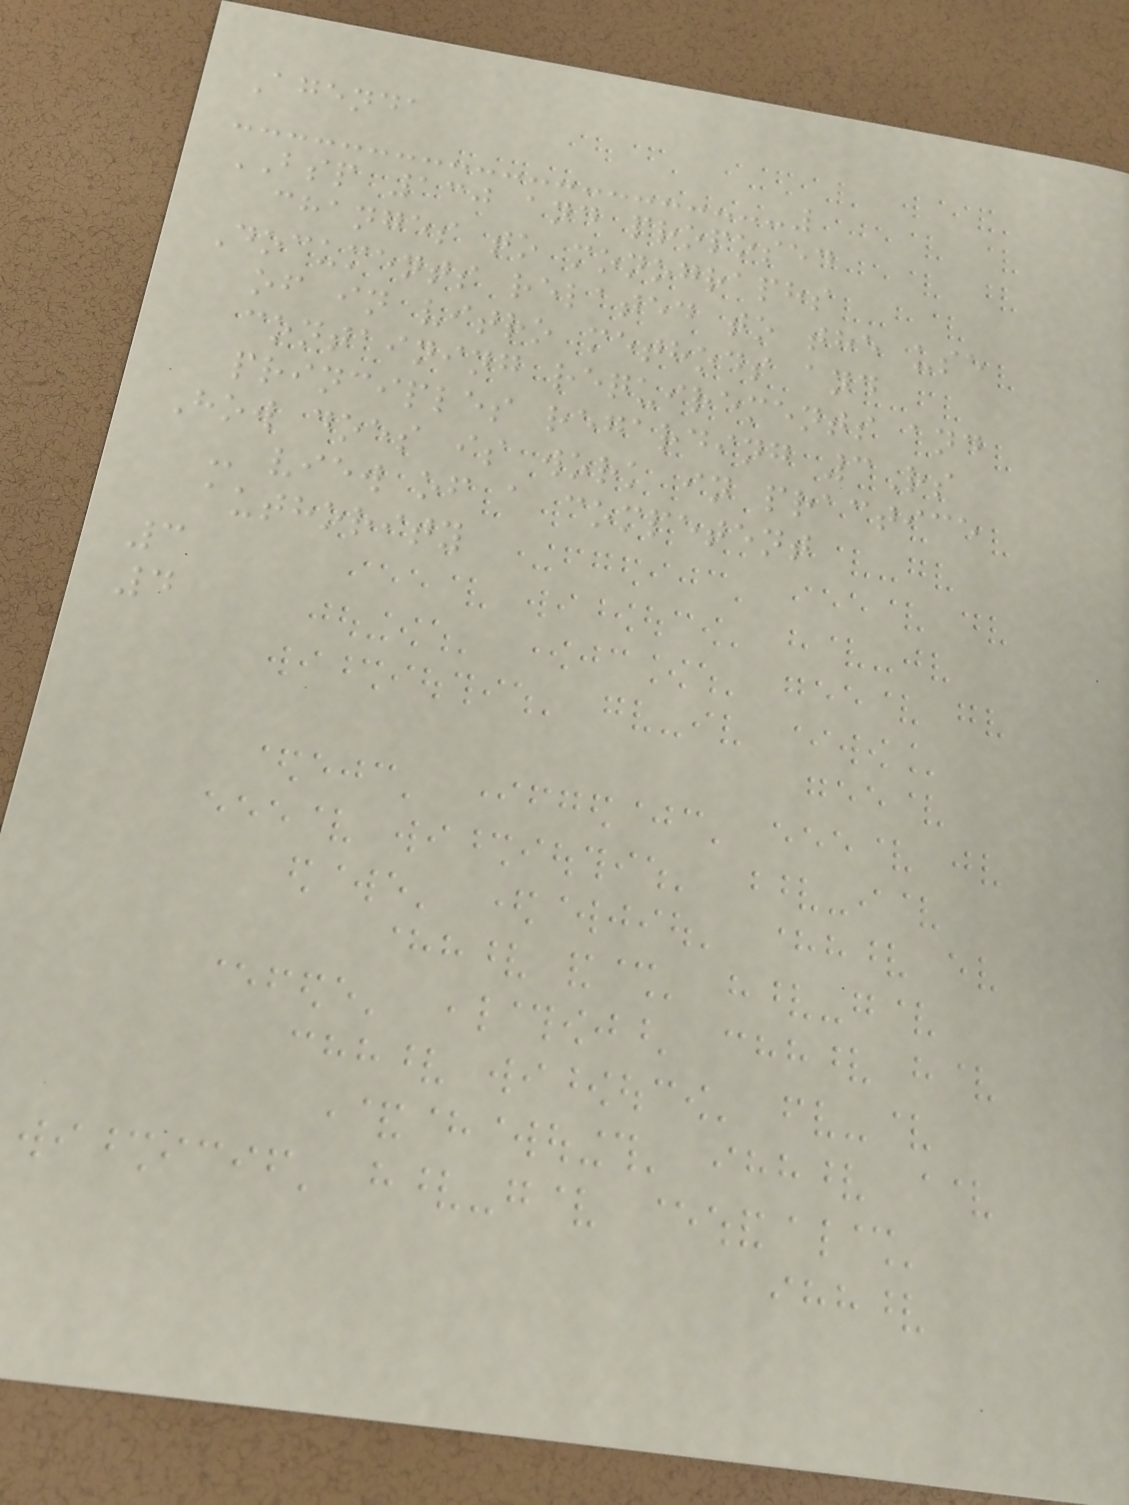Agenda
BSP 130 and proposed
changes to monographs
Documents related to the use
of in vitro methods and
containing requirements and
principles regarding 3Rs
How does is work in practice
- view of a competent
authority
3
4
